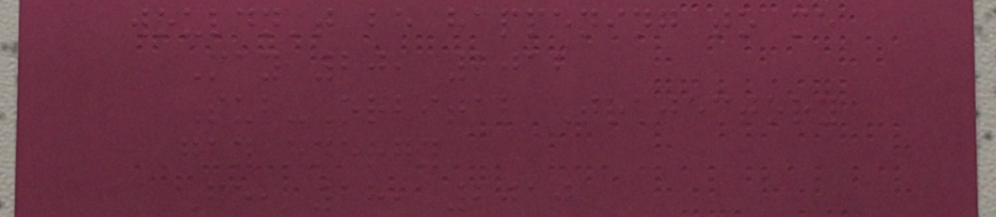wouldn't be happening to me
May 20, 2012
Sub-Orbital Trajectory
gay energy
Feb 28, 2010
